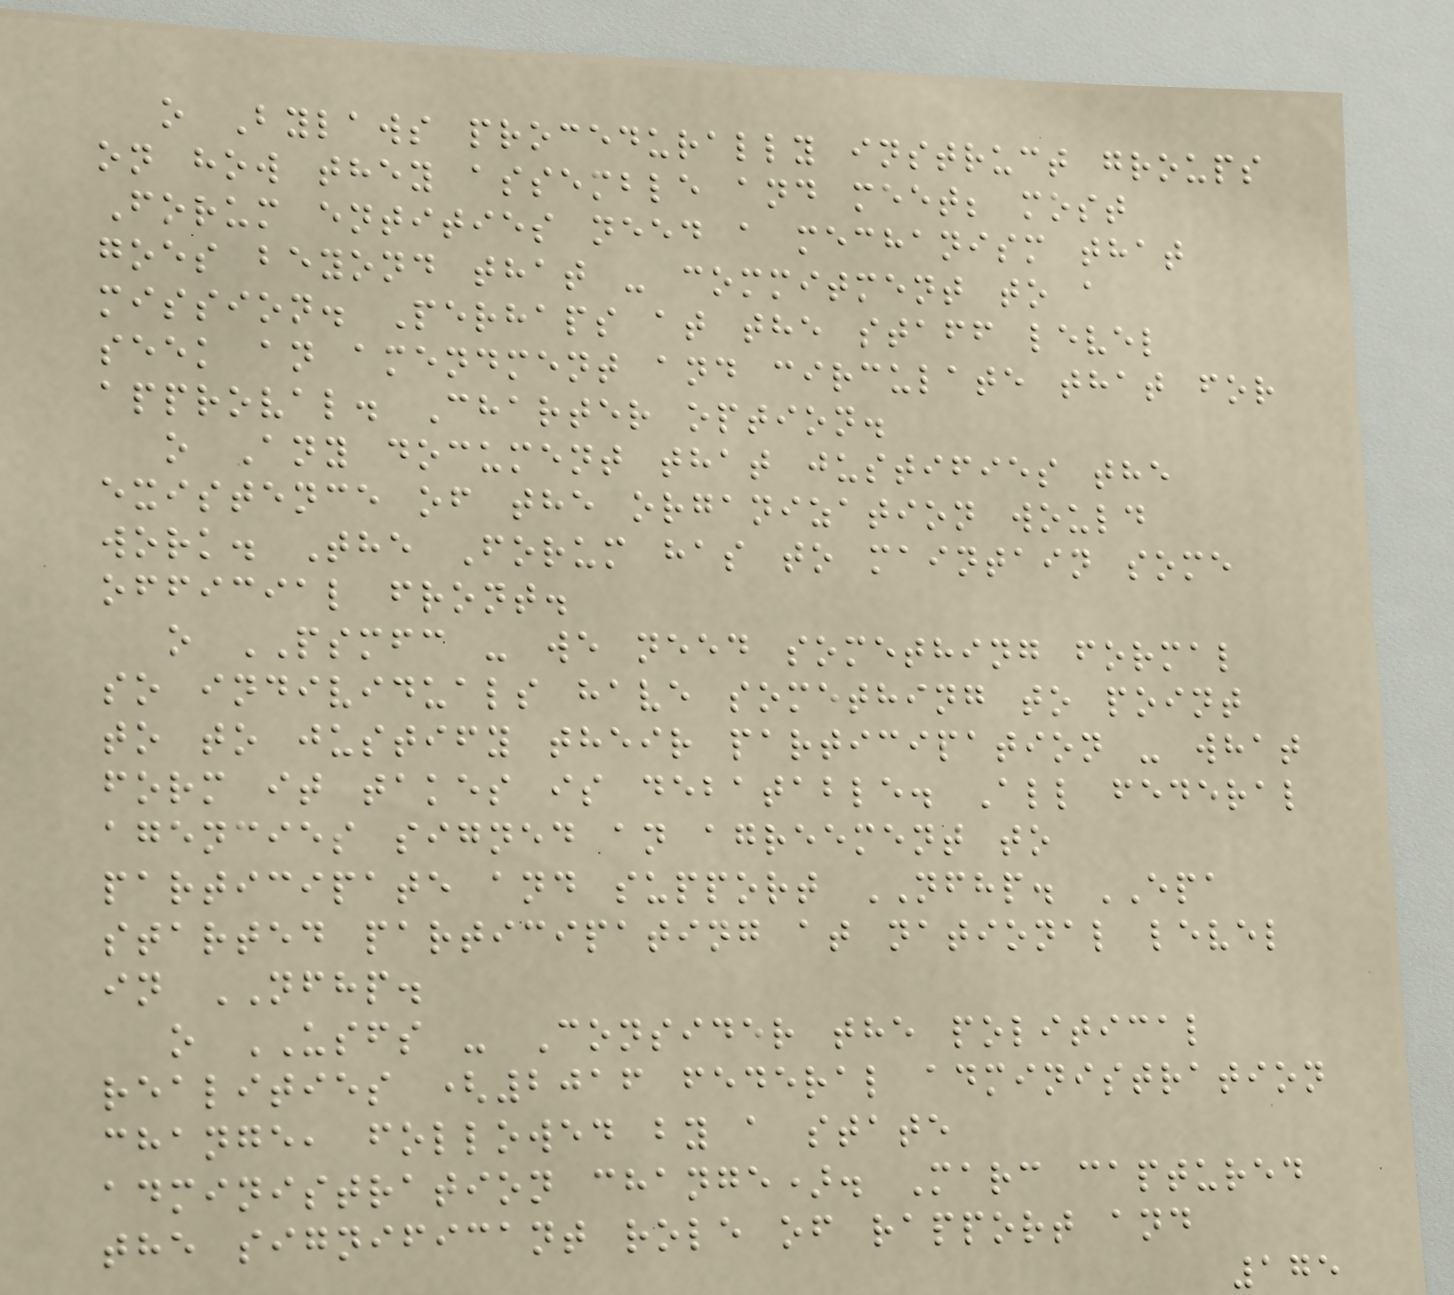o Bylaws procedurally instruct groups
on how they assemble and meet; most
Forum entities need a mechanism that
goes beyond that - commitment to a
mission. Perhaps at the staff level
seek an amendment and circulate that for
approval. Charter option.
o Any document that justifies the
existence of the organization would
work. The Forum has to maintain some
official front.
o PSMFC - we need something formal
so individuals have something to point
to to justify their participation - what
form it takes is debatable. All federal
agencies signed an agreement to
participate and support NFHP. EPA
started participating at national level
in NFHP.
o USFS - Consider the political
realities (2016 federal administration
change, followed by a state
administration change). Marc captured
the significant role of rapport and
175
